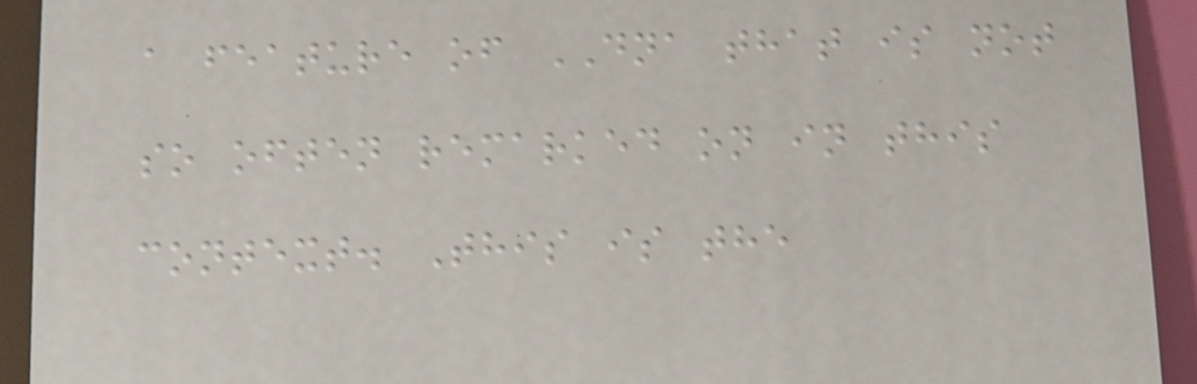a feature of DNA that is not
so often remarked on in this
context. This is the
